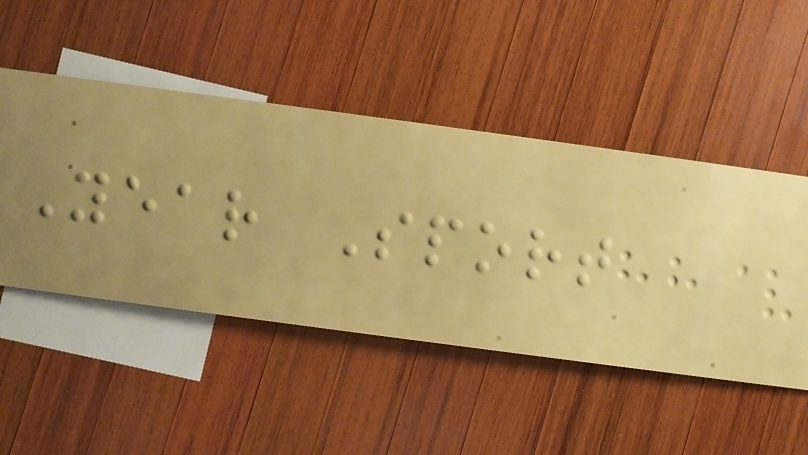Year Sport
